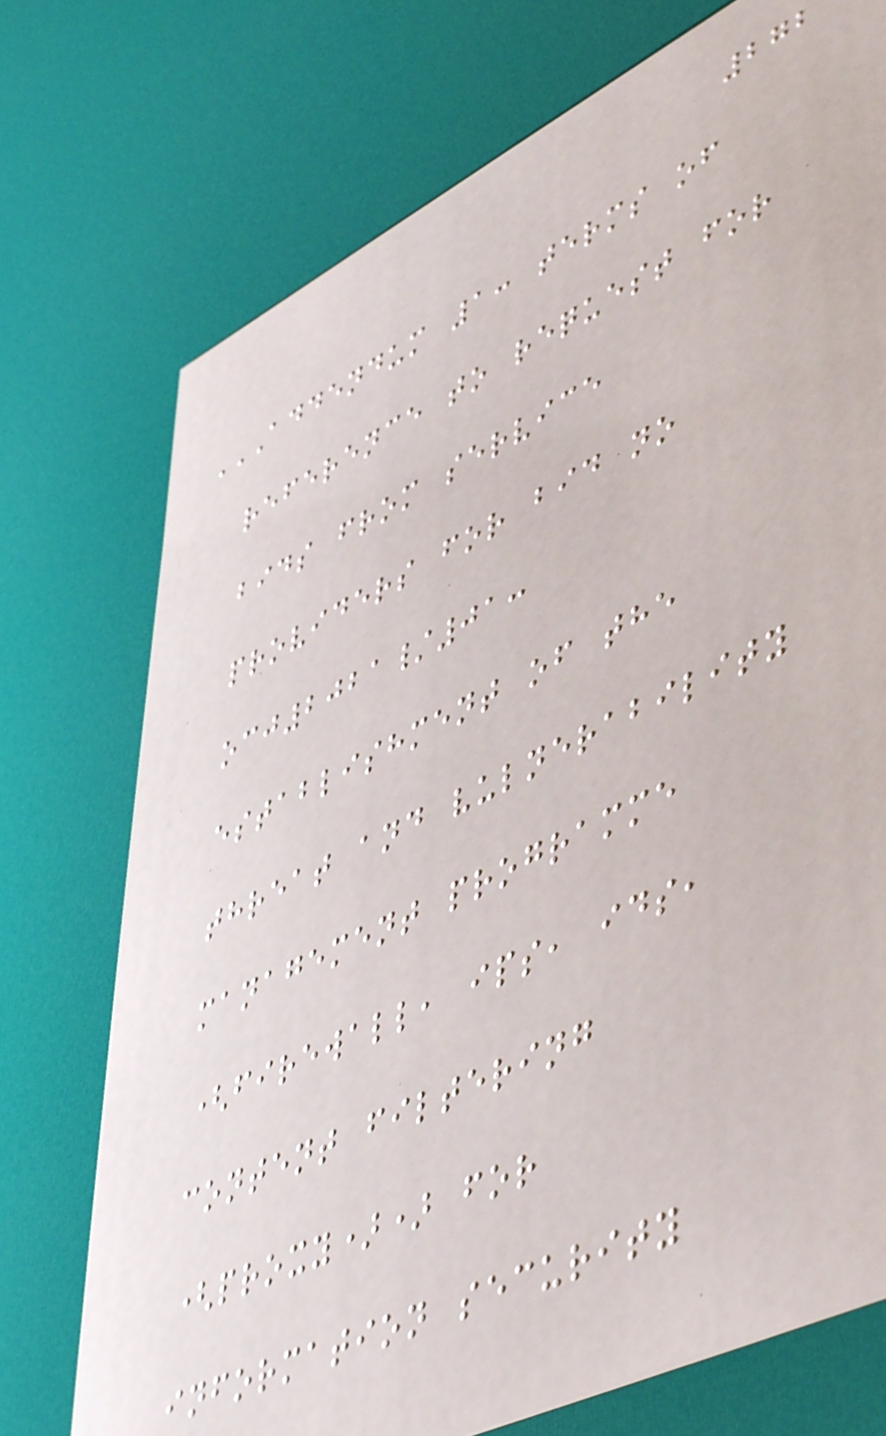272
ADDENDUM 1: TERMS OF
REFERENCE TO REQUEST FOR
BIDS FROM SERVICE
PROVIDERS FOR BID NO
OCJ2021/01:
ESTABLISHMENT OF THE
THREAT AND VULNERABILITY
MANAGEMENT PROGRAMME
(FIREWALL, IPS, IDS,
CONTENT FILTERING
(PROXY)) FOR
INFORMATION SECURITY
